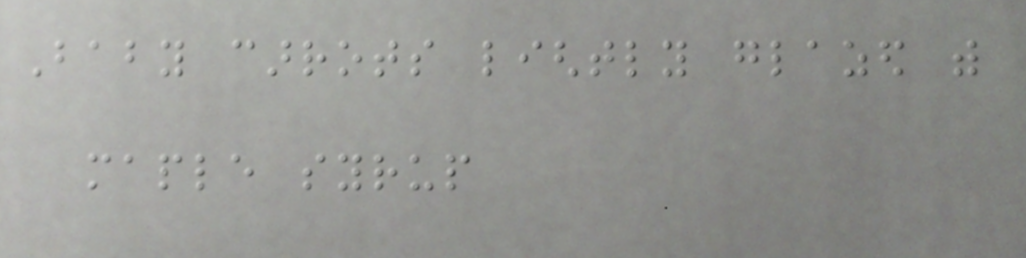Baby carrots lightly glazed with
maple syrup
